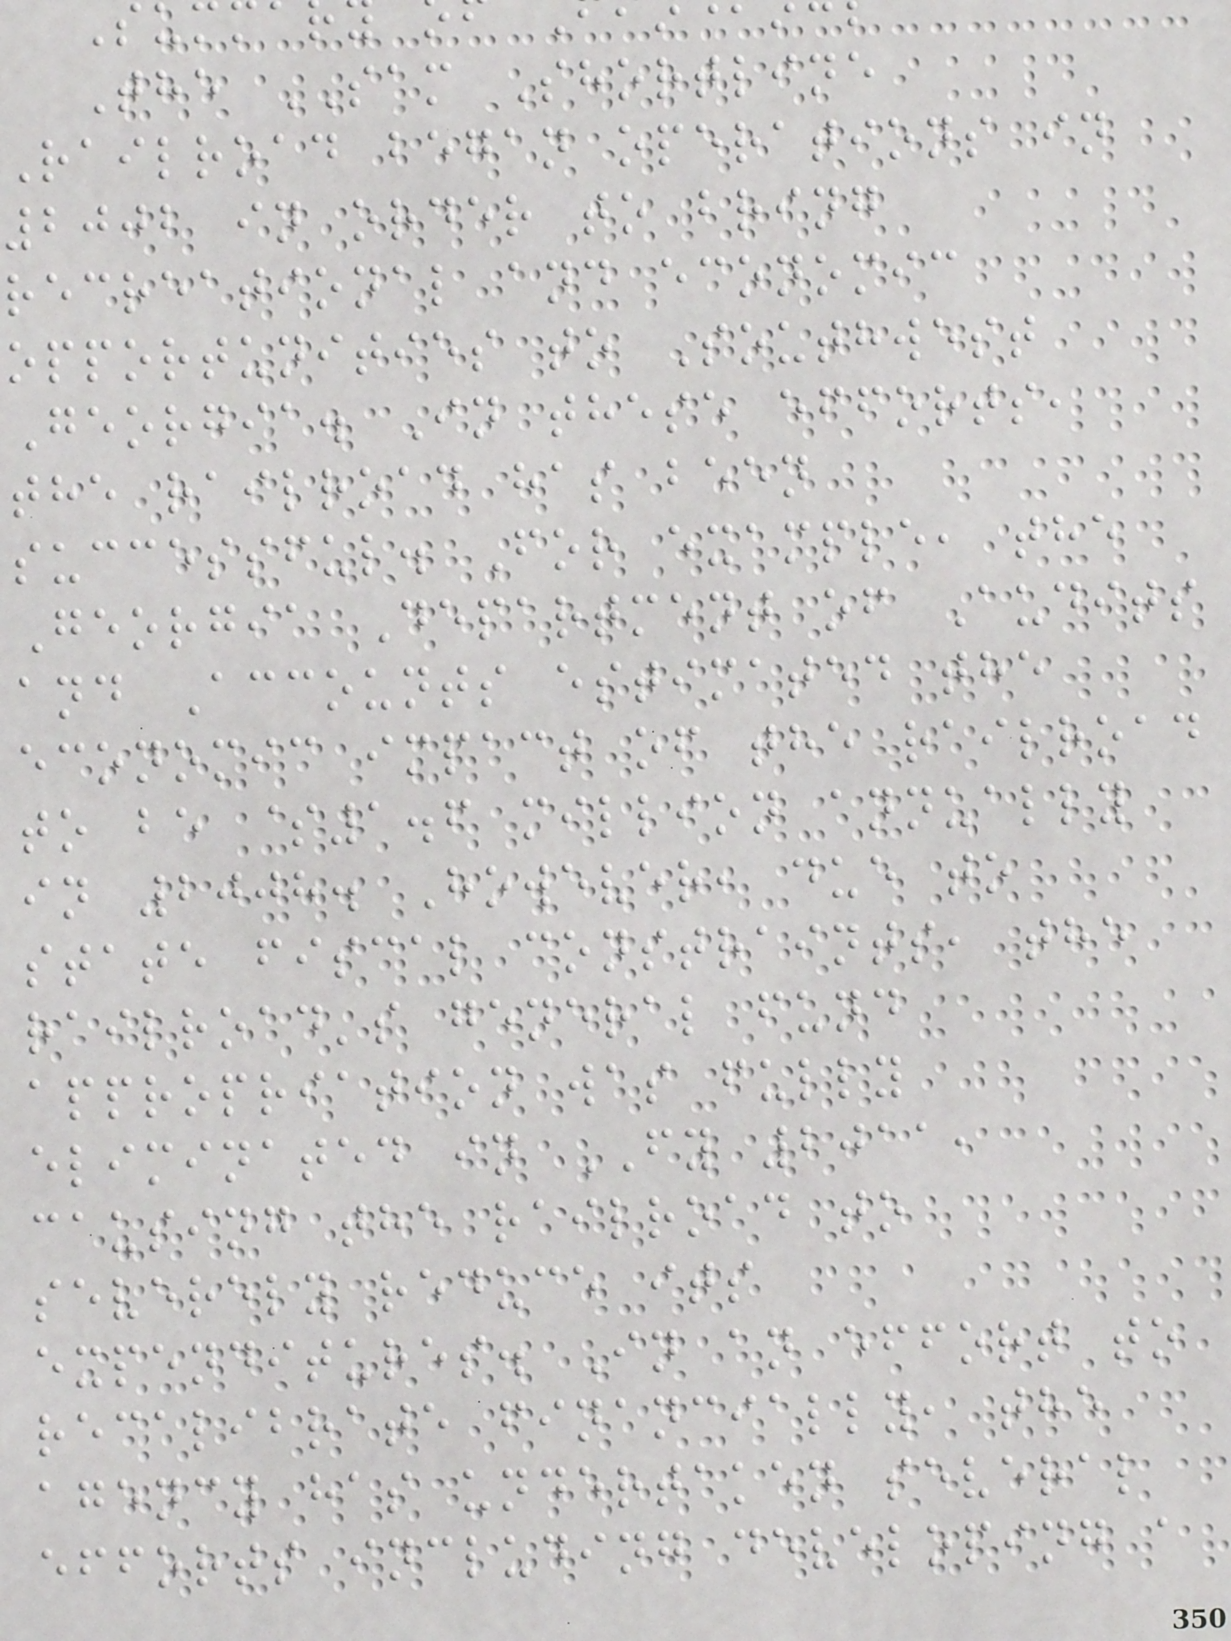The SAM Shortline
Railroad began operations in
2002 in order to bring
recreational and economic
opportunities to Southwest
Georgia. In these efforts,
the railroad has been
successful. For example, the
Georgia Department of Audits
and Accounts estimated the
economic impact of the railroad
to be $1.6 million annually
in 2008. However, due to
state fiscal constraints, the
railroad's general fund
appropriation was fully
eliminated in FY 2011,
causing the railroad to
severely reduce its
expenditures. In an effort to
recalibrate financially, the
agency has undertaken several
efforts including developing a
